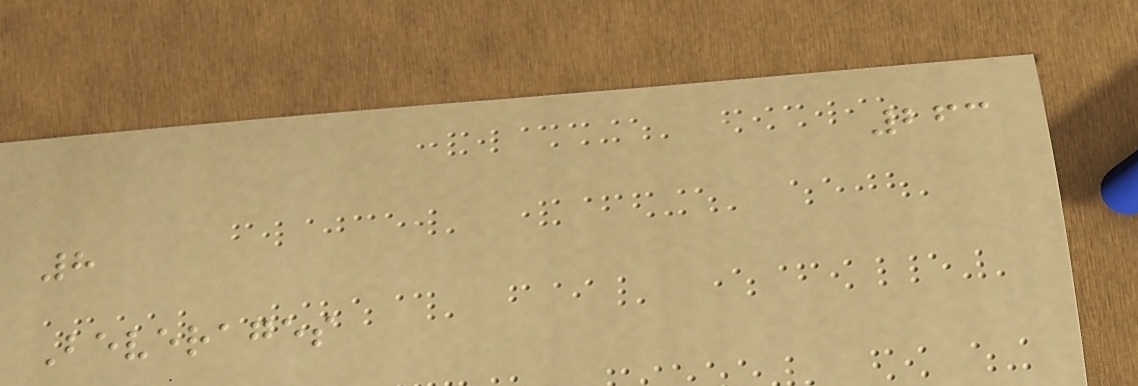263
8
Beverages
